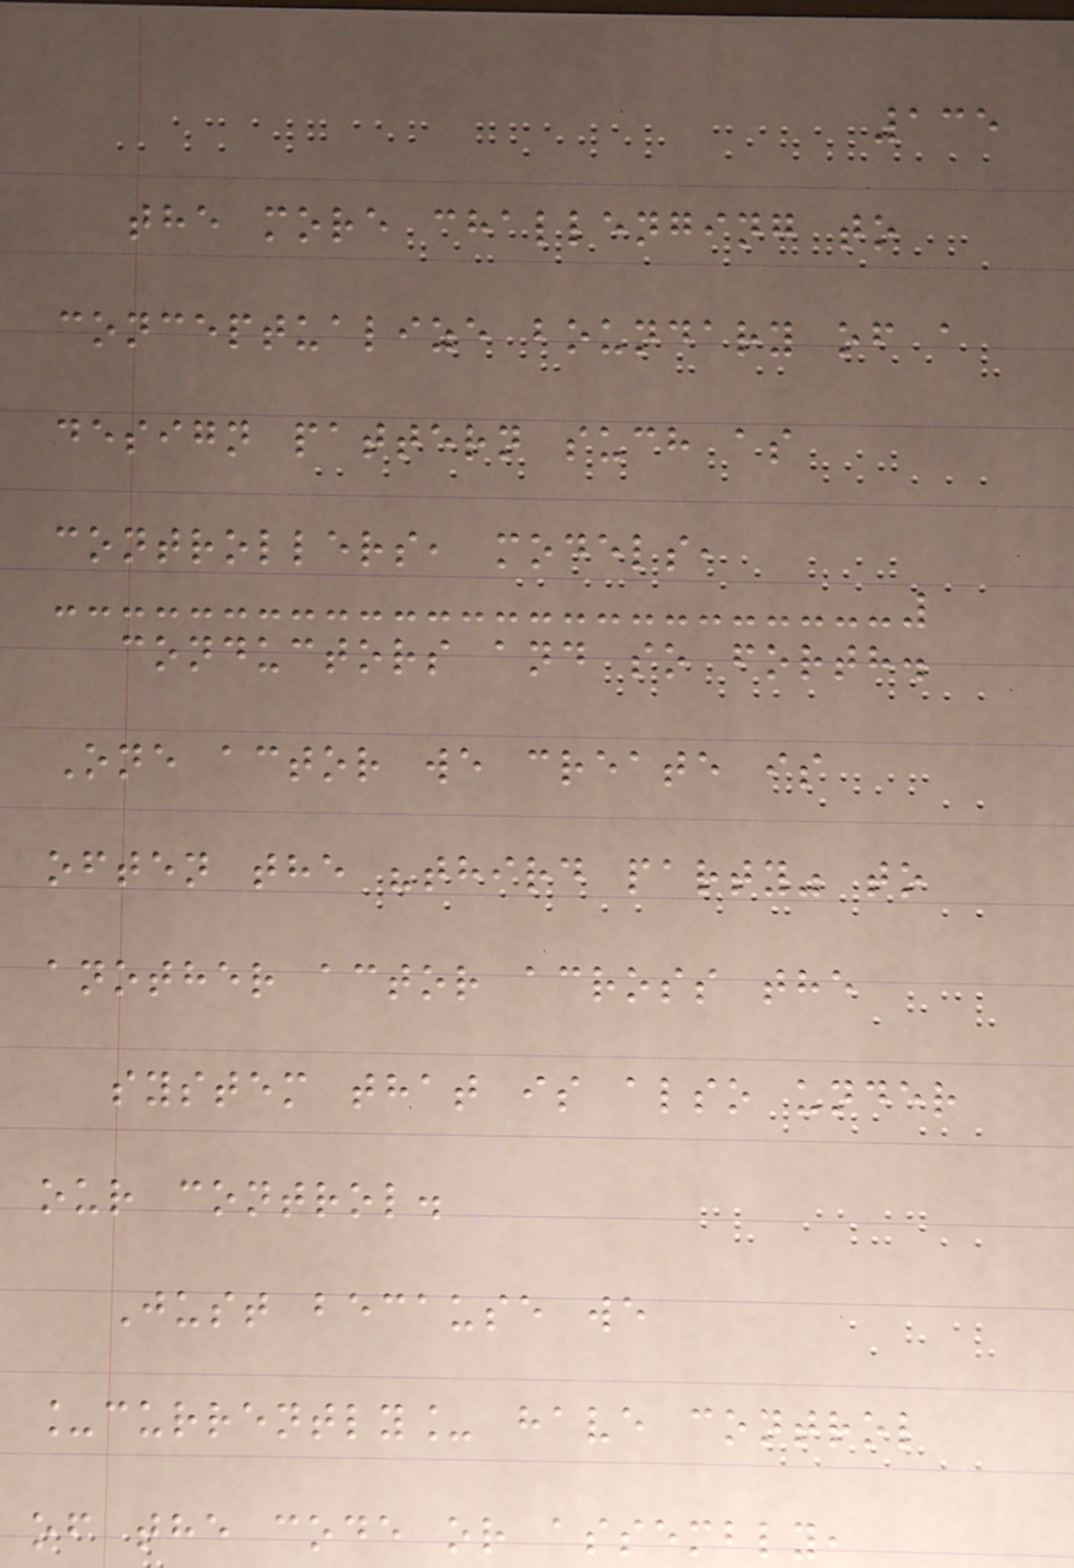135
the more challenging to
conceptualize boundary of a
design pattern such as
controllers, models,
conductors and so forth.
One actor we create is
often the "third party" to
another actor across the
system that is also under
our control.
Just because we
_currently_ have control
of the code or assembly,
